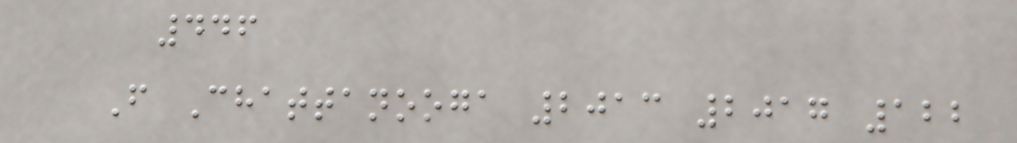446
F Chattanooga 2013 2017 122
